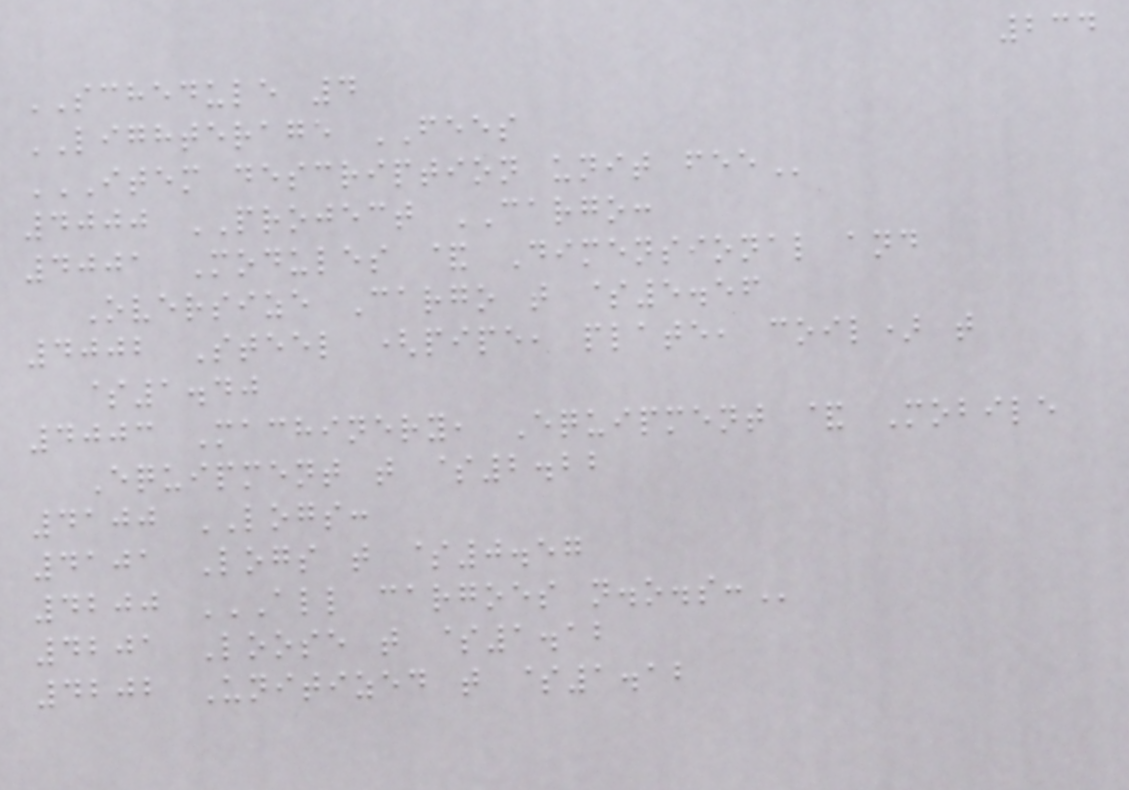234
SCHEDULE 4
LIGHTERAGE FEES
ITEM DESCRIPTION UNIT FEE
4000 PROJECT CARGO:
4001 Modules & Dimensional and
Oversize Cargo t $5.56
4002 Steel (pipe, plate, coil) t
$1.40
4003 Machinery, Equipment & Mobile
Equipment t $2.22
4100 LOGS:
4101 Logs t $0.57
4200 ALL CARGOES N.O.S:
4201 Loose t $1.12
4202 Unitized t $1.12
